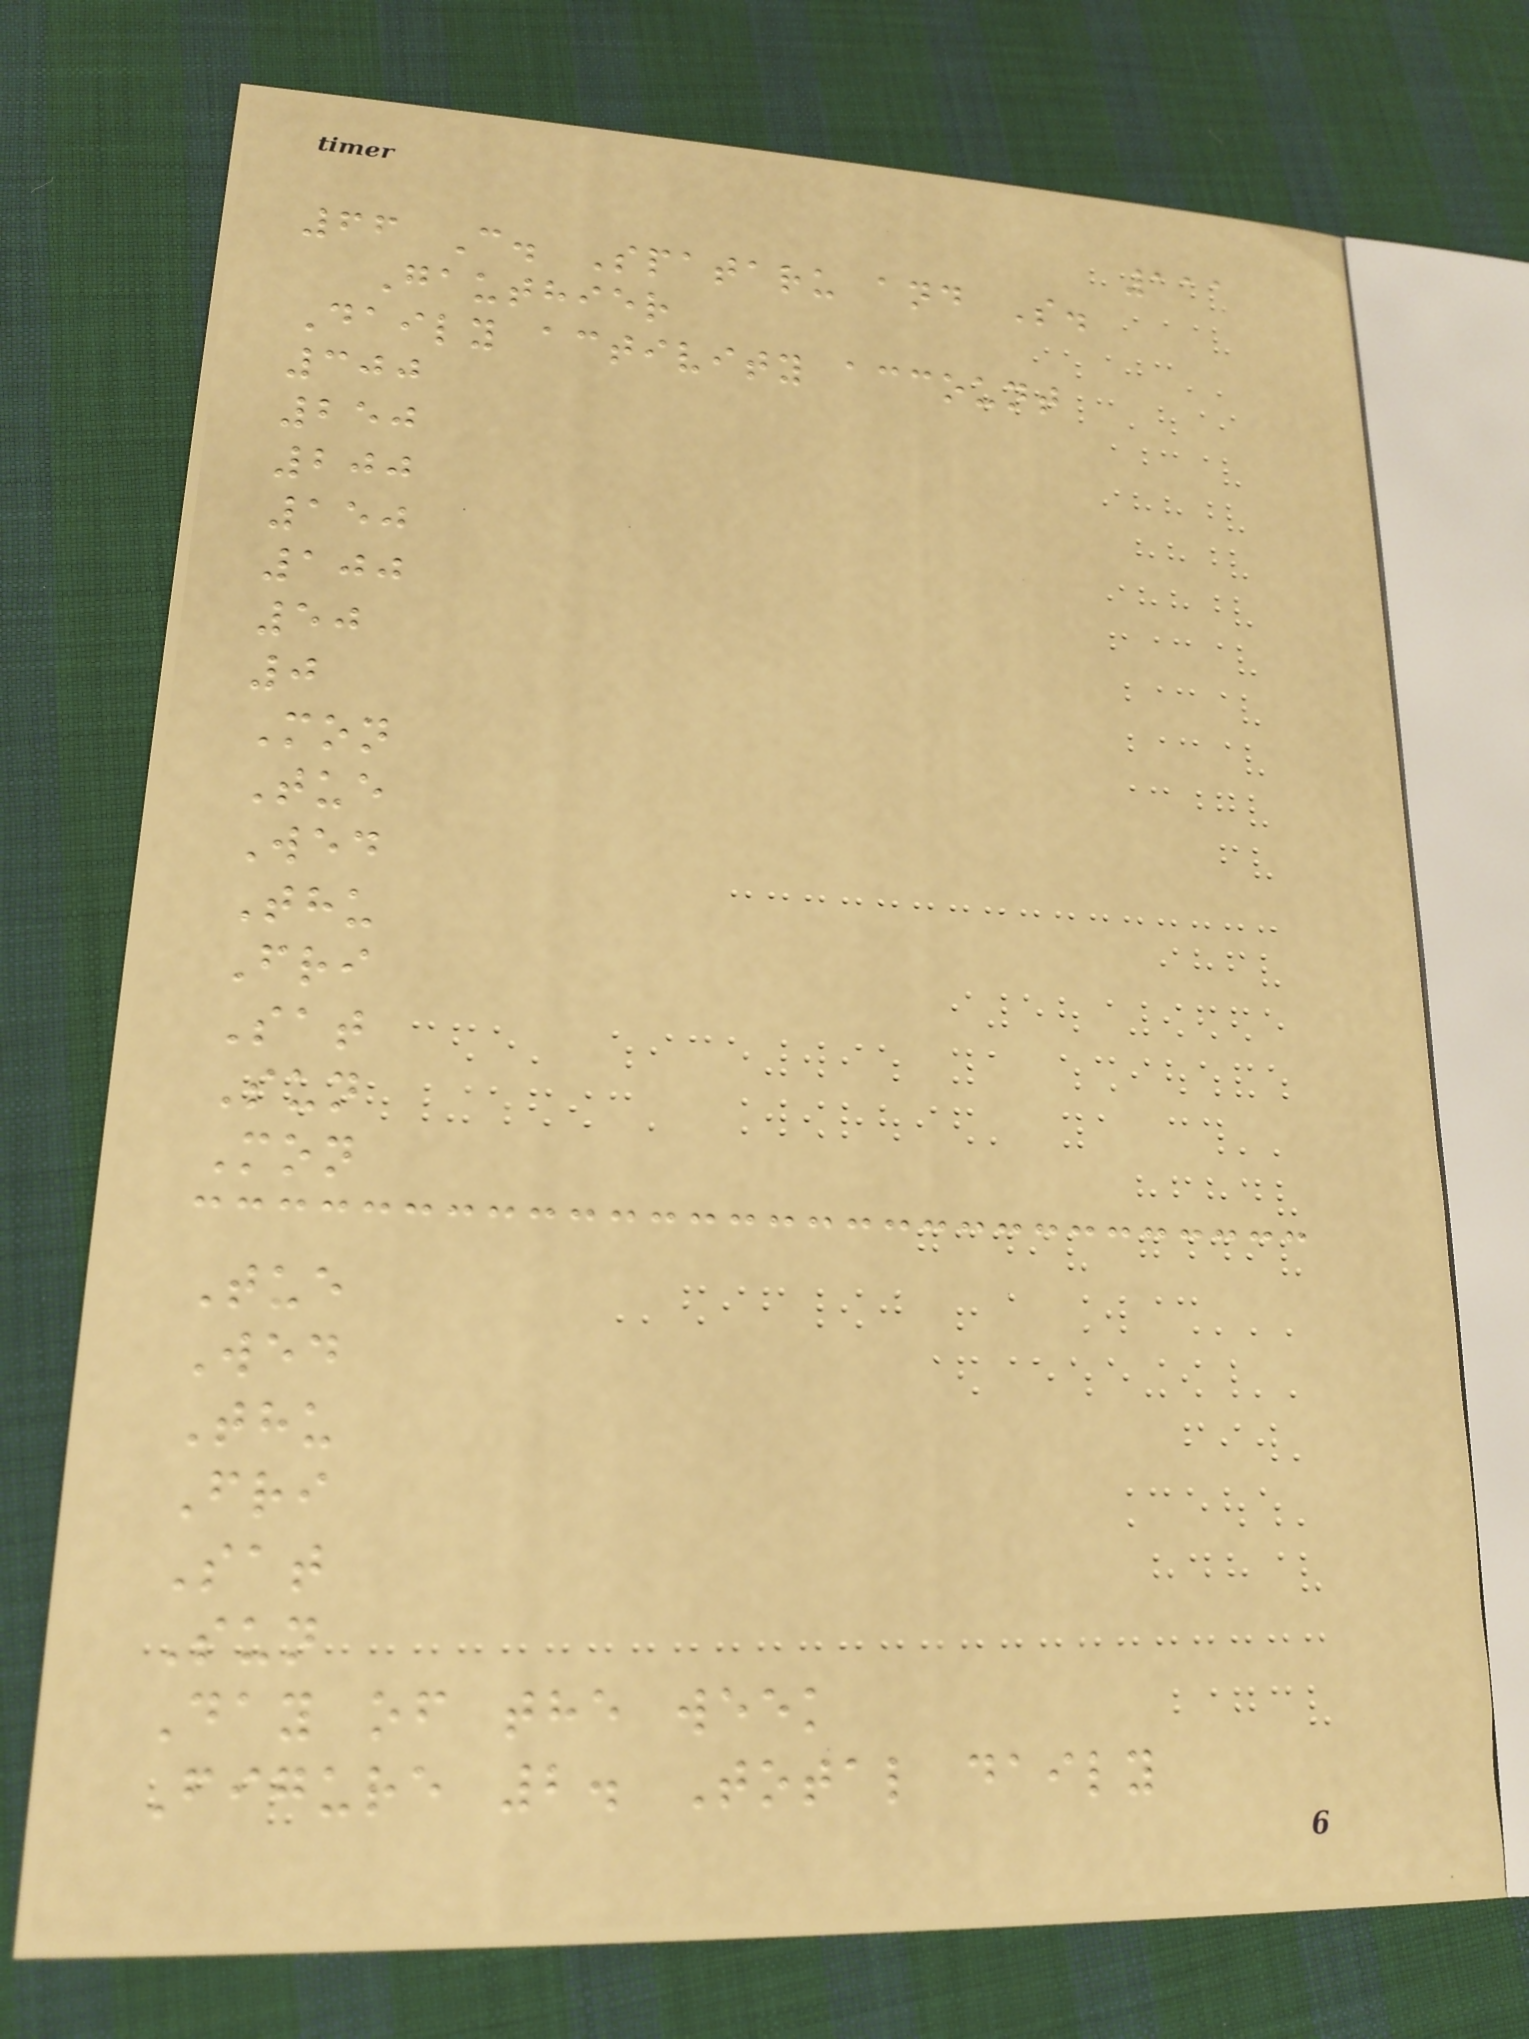111
66 C. Spataru and S.
Gauthier
Daily activity account
300
250
200
150
100
50
0
Mon
Tue
Wed
Thu
Fri
Sat
Sun
Mon
Tue
Wed
Thu
Fri
Sat
Sun
Day of the week
Figure 2. Total daily
